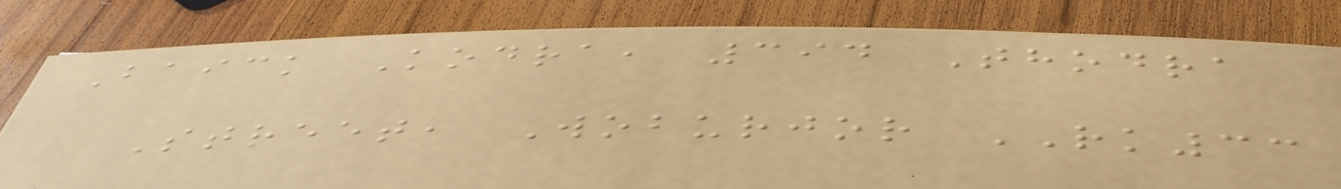Baick Kodra, 394 Thodra
Street, Woburjor RK33
